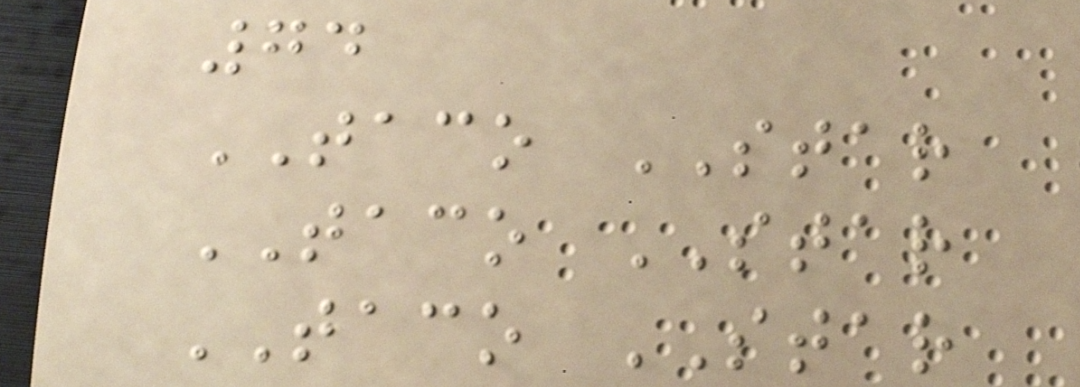74
TACO STAR
TACO STAR
TACO STAR
